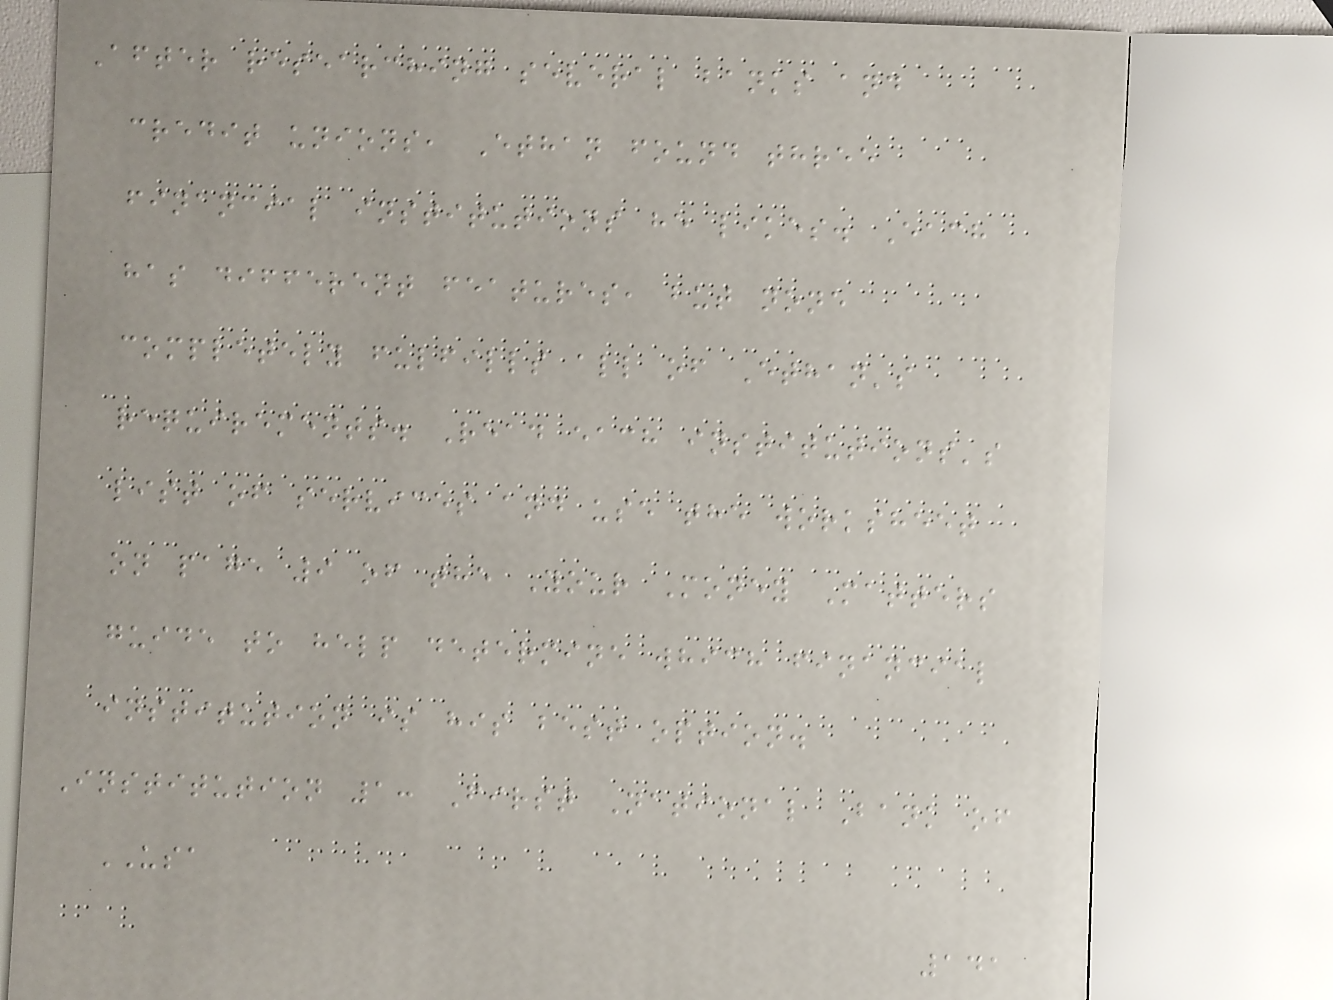After researching several banks and
credit unions, Ethan found three
financial institutions he likes. Each
has different features, but none
completely fulfills all of Ethan's
requirements. Read each institutions's
list of services and use the worksheet
on page 9 of the Your Money Matters
guide to help determine which financial
institution is his best option.
Institution 1: First National Bank of
USA
141
